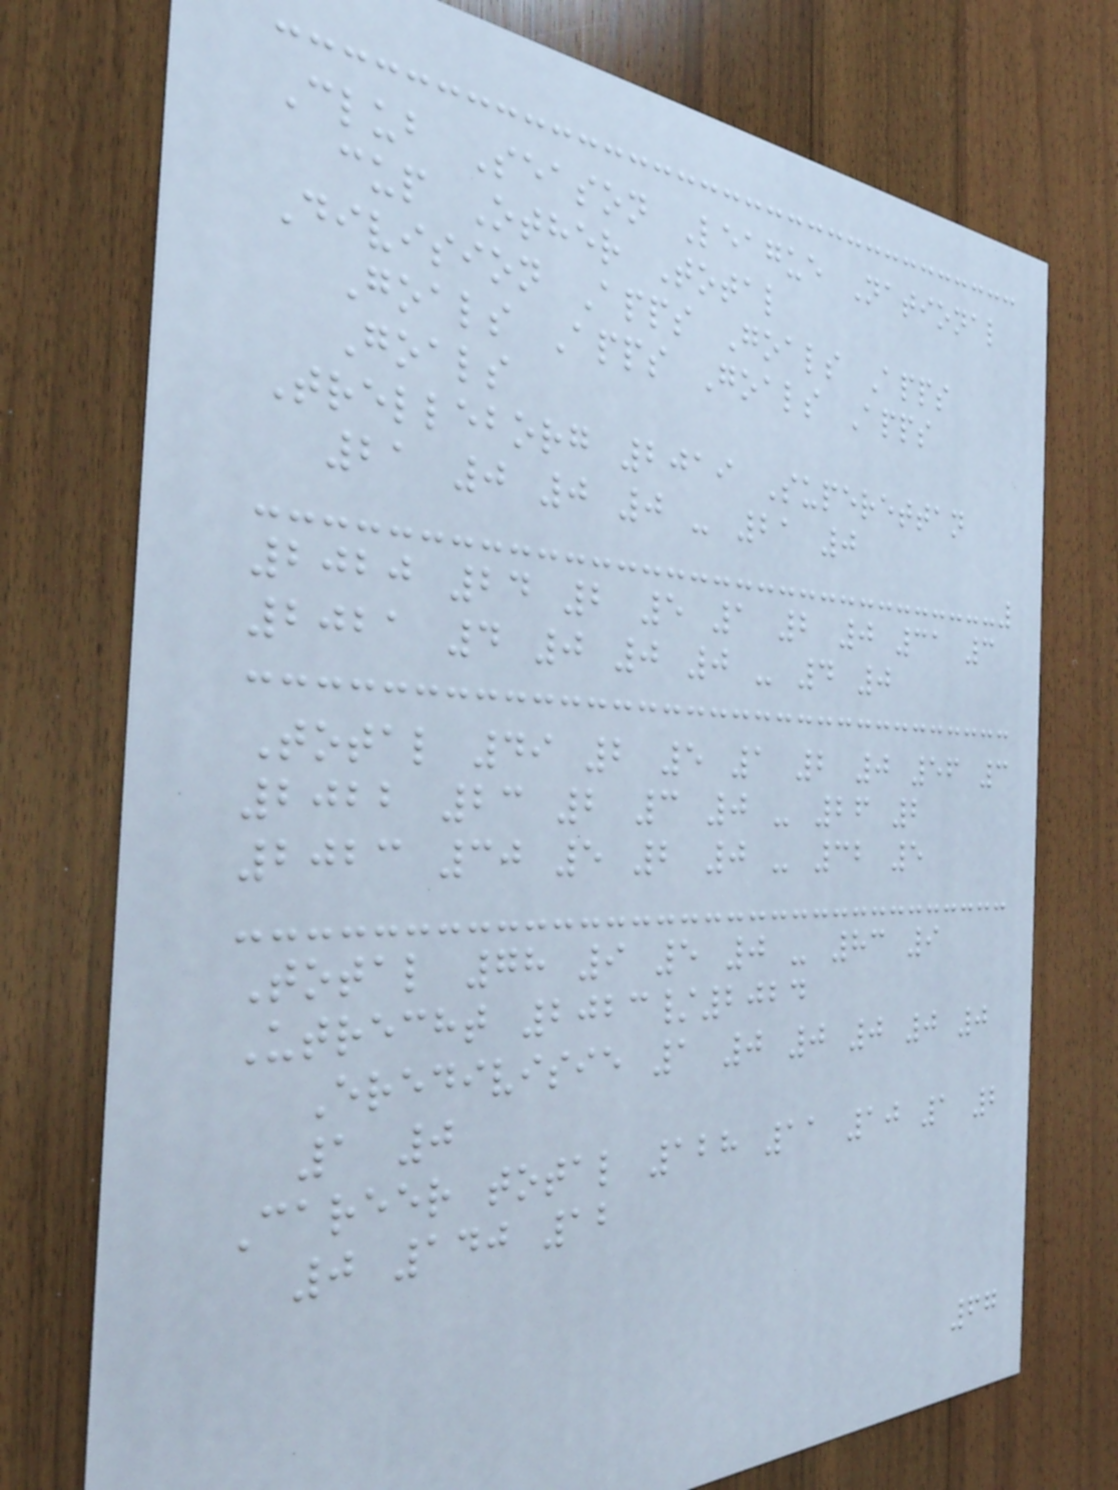Club Season League National
cup Other Total
Division Apps Goals Apps
Goals Apps Goals Apps
Goals
Trelleborg 2019 Superettan
21 0 0 0 - 21 0
2020 24 2 5 1 2 0 31 3
2021 4 0 0 0 - 4 0
Total 49 2 5 1 2 0 56 3
2022 23 2 3 0 - 26 2
2023 30 5 2 0 - 32 5
Total 78 9 5 0 - 83 9
Utrecht 2023/2024
Eredivisie 1 0 0 0 0 0
1 0
Career total 128 11 10 1 2
0 140 12
67
